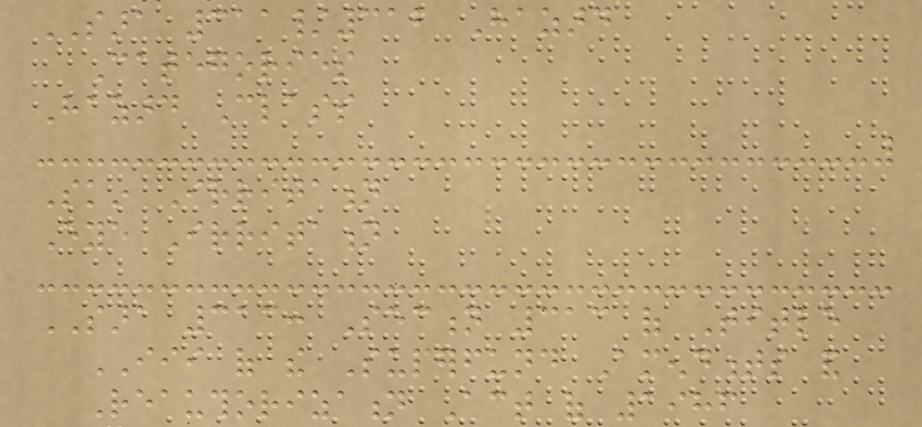SARA 311/312 Hazard
Categories
Hazard Class
Skin Irritation
Eye Irritation
SARA 313: Section 313 of Title
III of the Superfund Amendments and
Reauthorization Act of 1986
